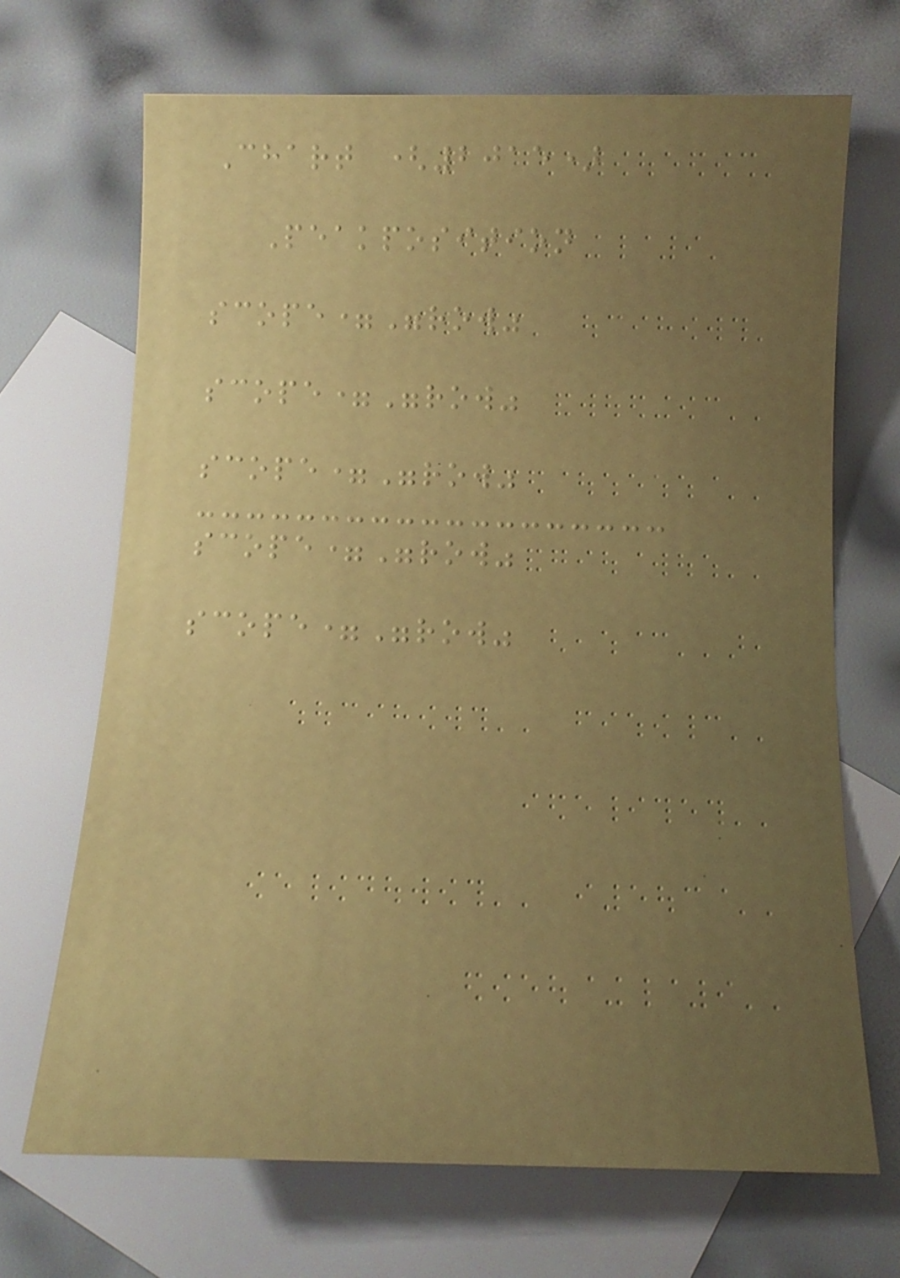Chart (2015)
Peakposition
scope="row"
scope="row"
scope="row"
scope="row"
scope="row"
